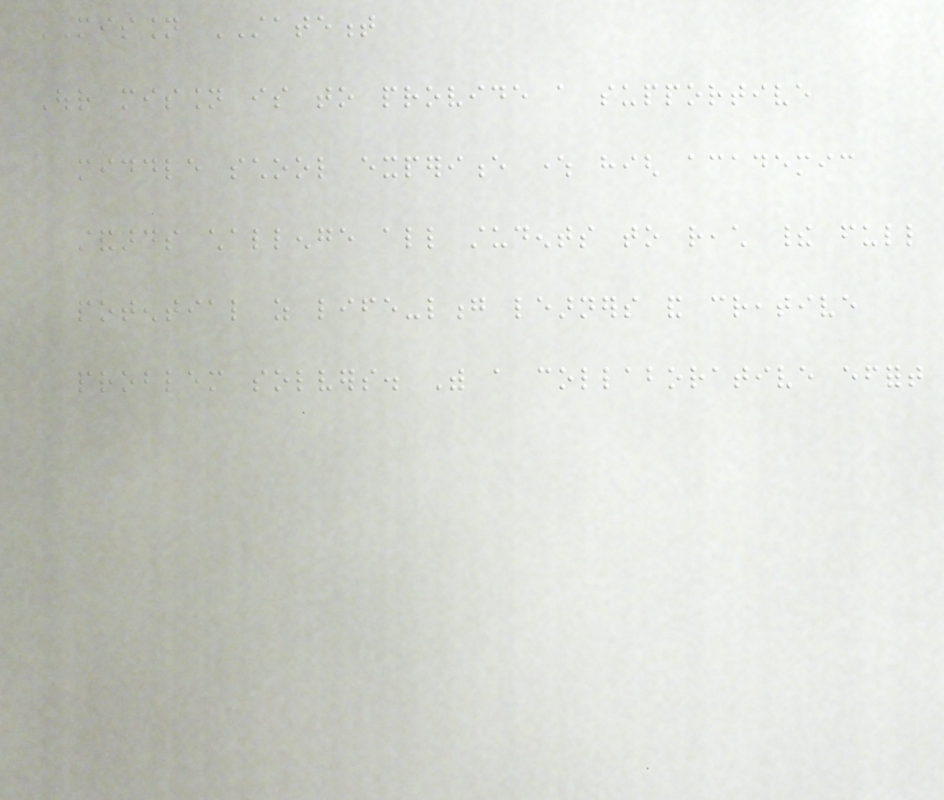MISSION STATEMENT
Our mission is to provide a supportive
middle school experience where high academic
standards challenge all students to reach their full
potential as life-long learners and creative
problem solvers. With a collaborative effort
